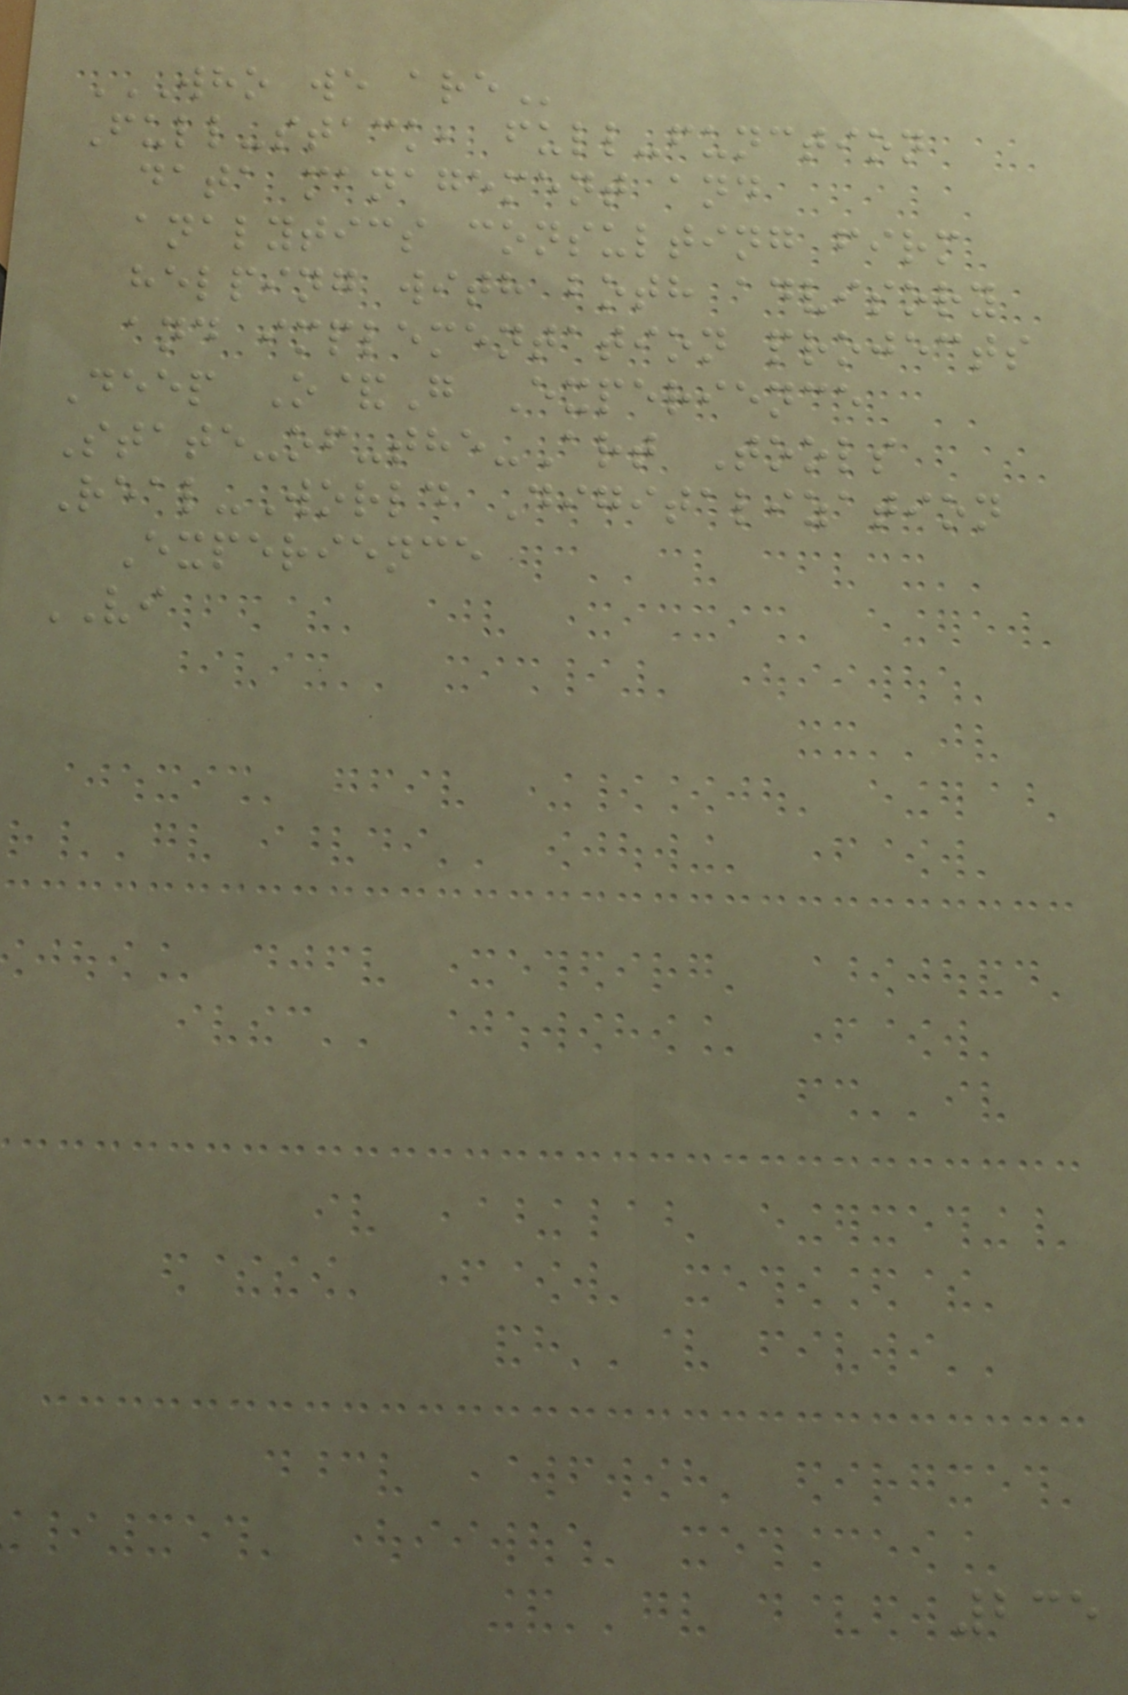WHO WE ARE
Full-stack, full-function
data management and
analytics consulting firm
helping with both advisory
and implementation projects
Deep O&G Experience
State-of-the-Art Tools
Real-World Digitalization
Experience
VI
235
